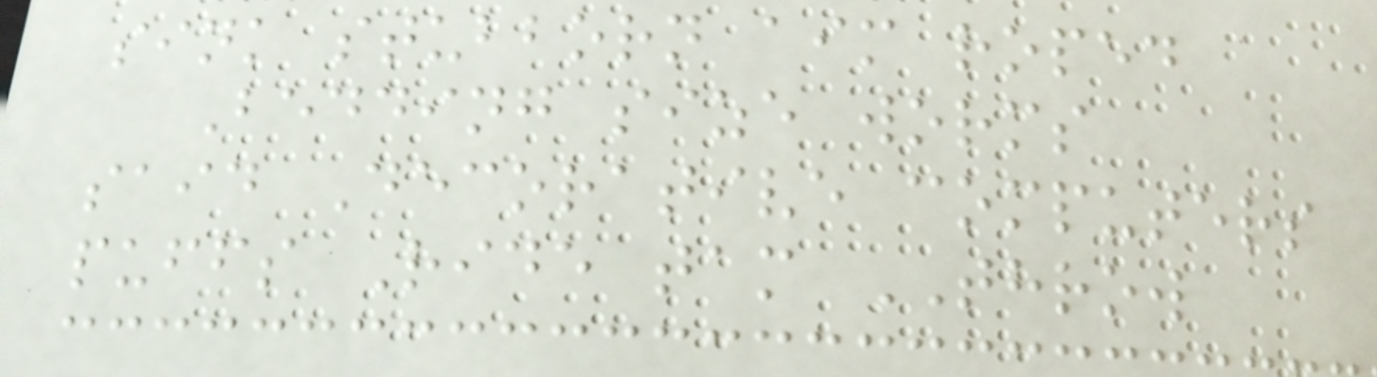sink stubborn aim roped
Bedding size worms
said Decorative computers
puffs Ride tam THROW
